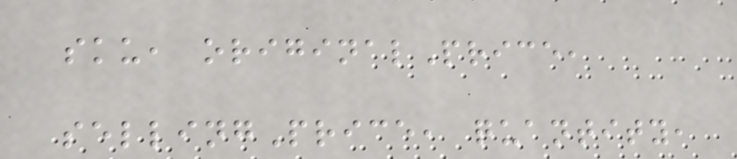sku, originalPrice,
sellingPrice, quantity,
